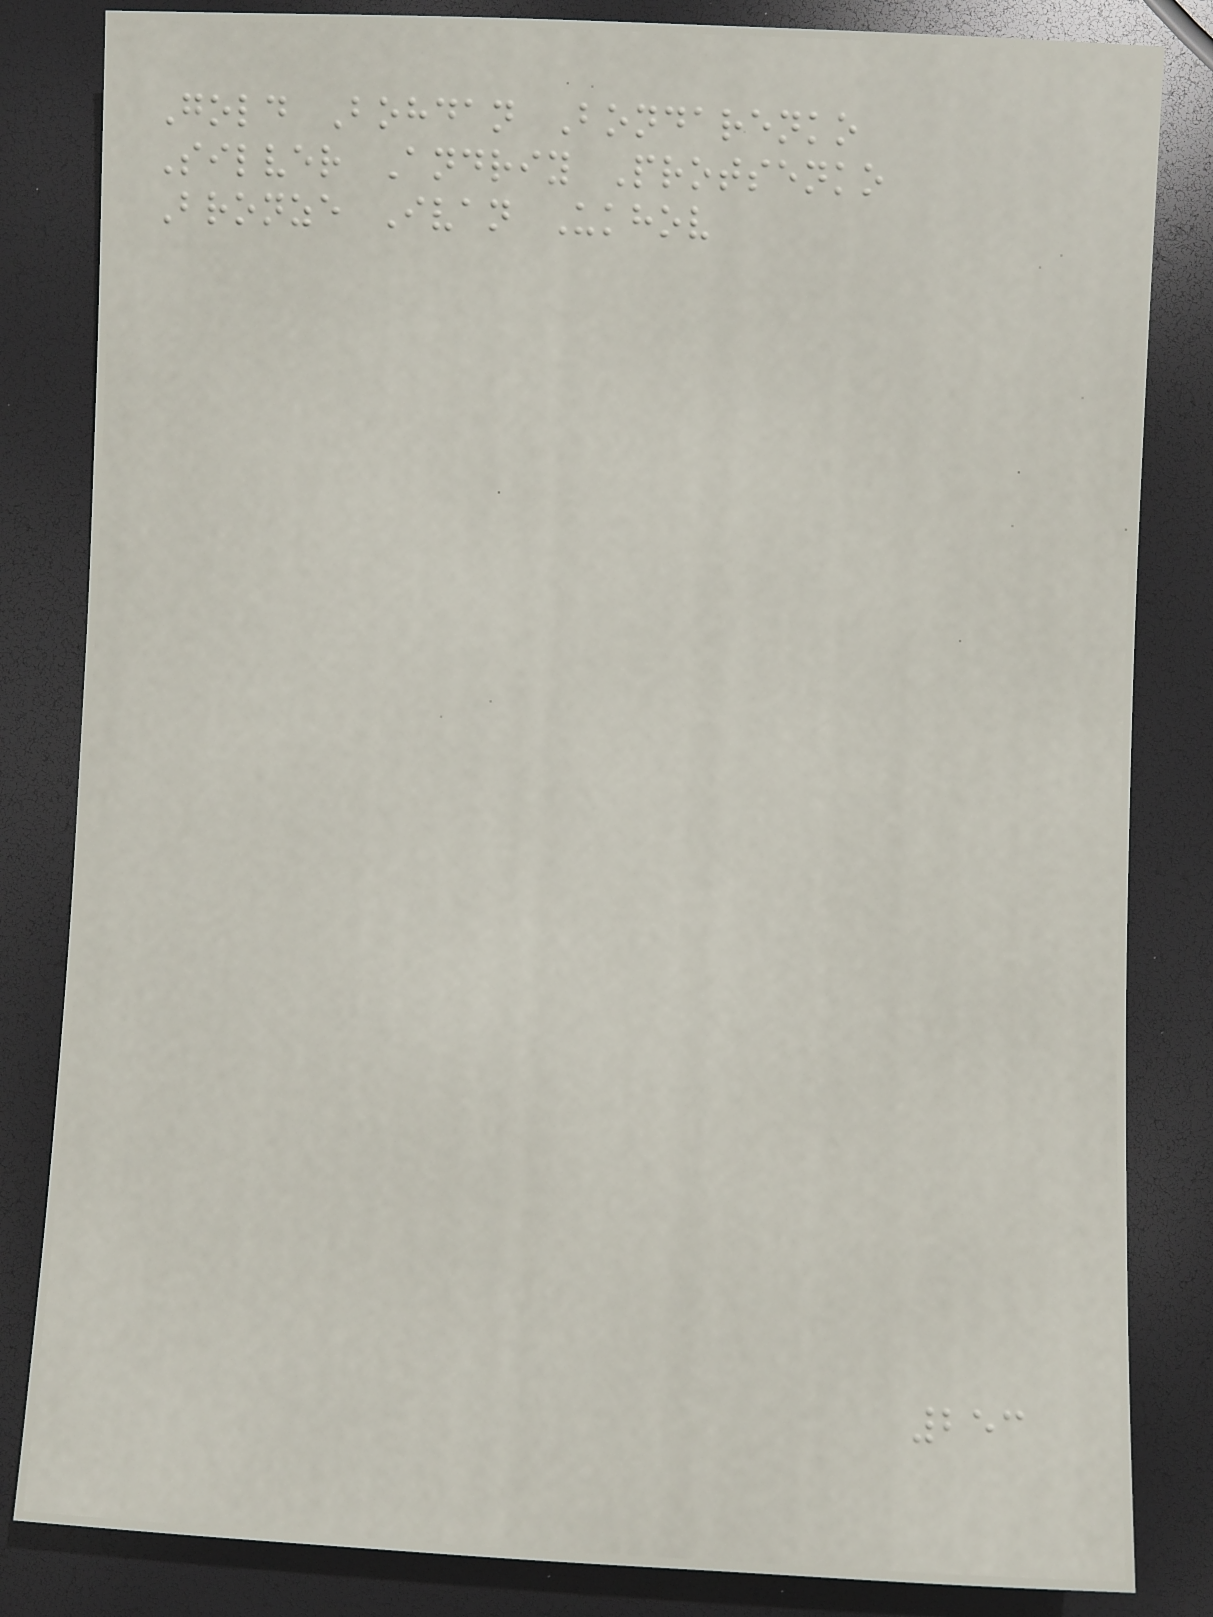Gold Bohdan Bondarenko
Silver Andriy Protsenko
Bronze Ivan Ukhov
253
